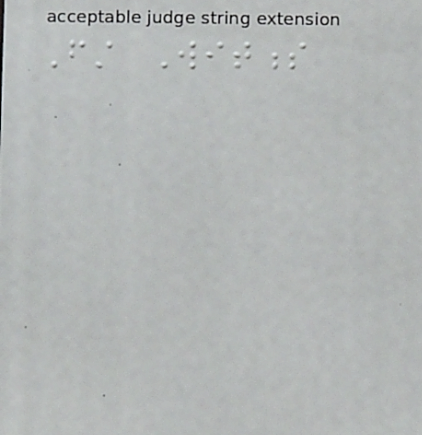First Witness
